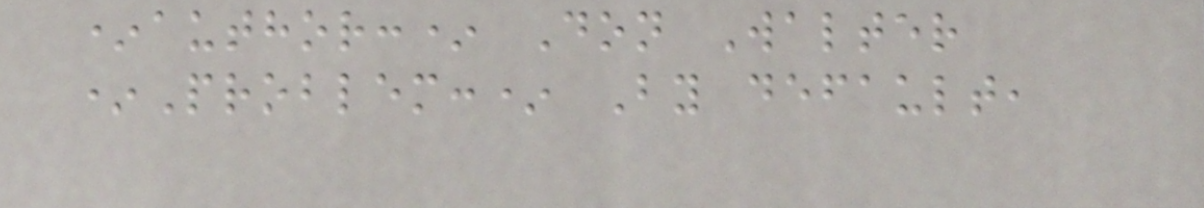*author:* Don Walter
*Problem:* By default,
